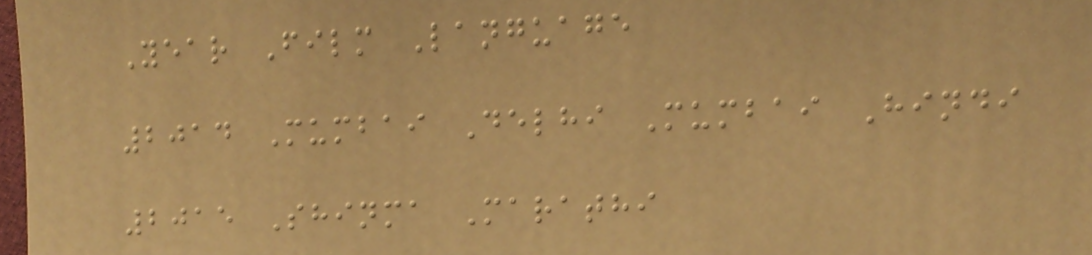Year Film Language
2014 Mumbai Delhi Mumbai Hindi
2015 Shinma Marathi
